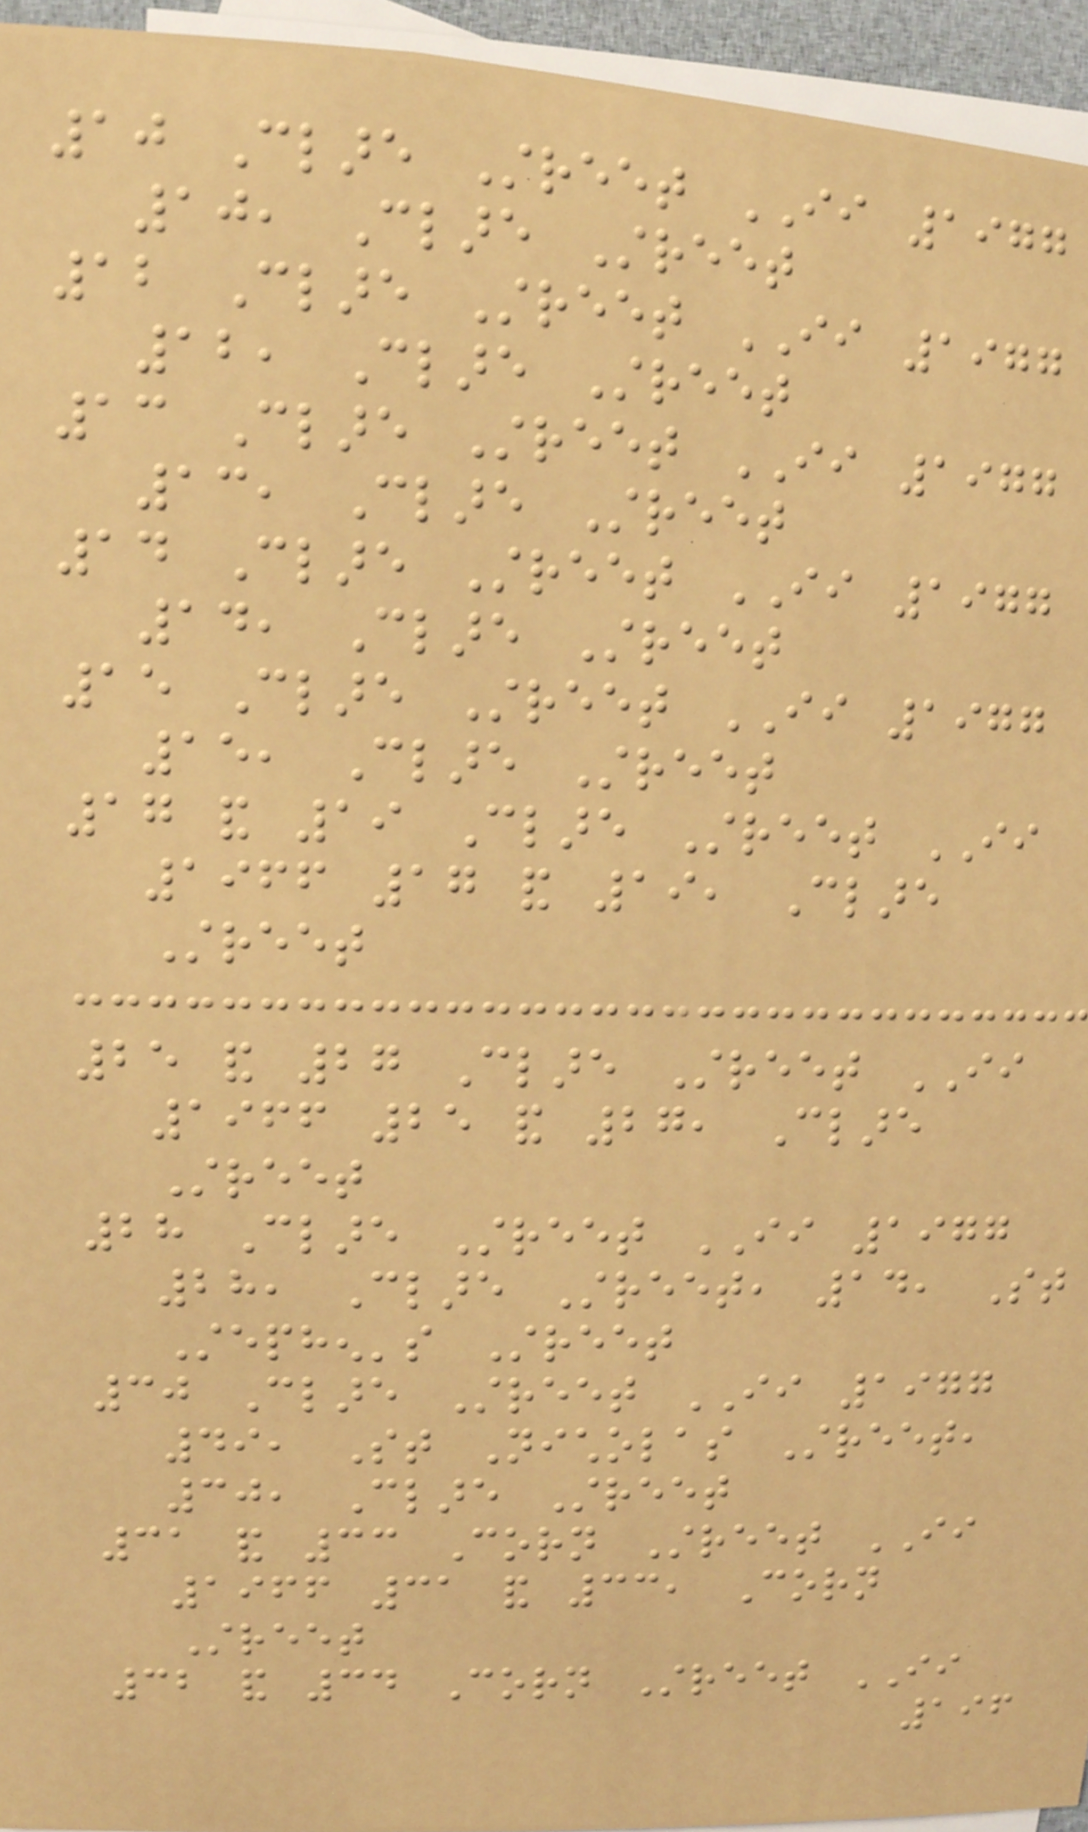10 Clare Street II 1977
10, Clare Street
12 Clare Street II 1977
12, Clare Street
13 Clare Street II 1977
13, Clare Street
14 Clare Street II 1977
14, Clare Street
15 Clare Street II 1977
15, Clare Street
17 and 19 Clare Street II
1966 17 and 19, Clare
Street
25 and 27 Clare Street II
1966 25 and 27, Clare
Street
28 Clare Street II 1977
28, Clare Street, 14, St
Stephen's Street
30 Clare Street II 1977
49, St Nicholas Street,
30, Clare Street
31 and 33 Corn Street II
1966 31 and 33, Corn
Street
32 and 34 Corn Street II
196
